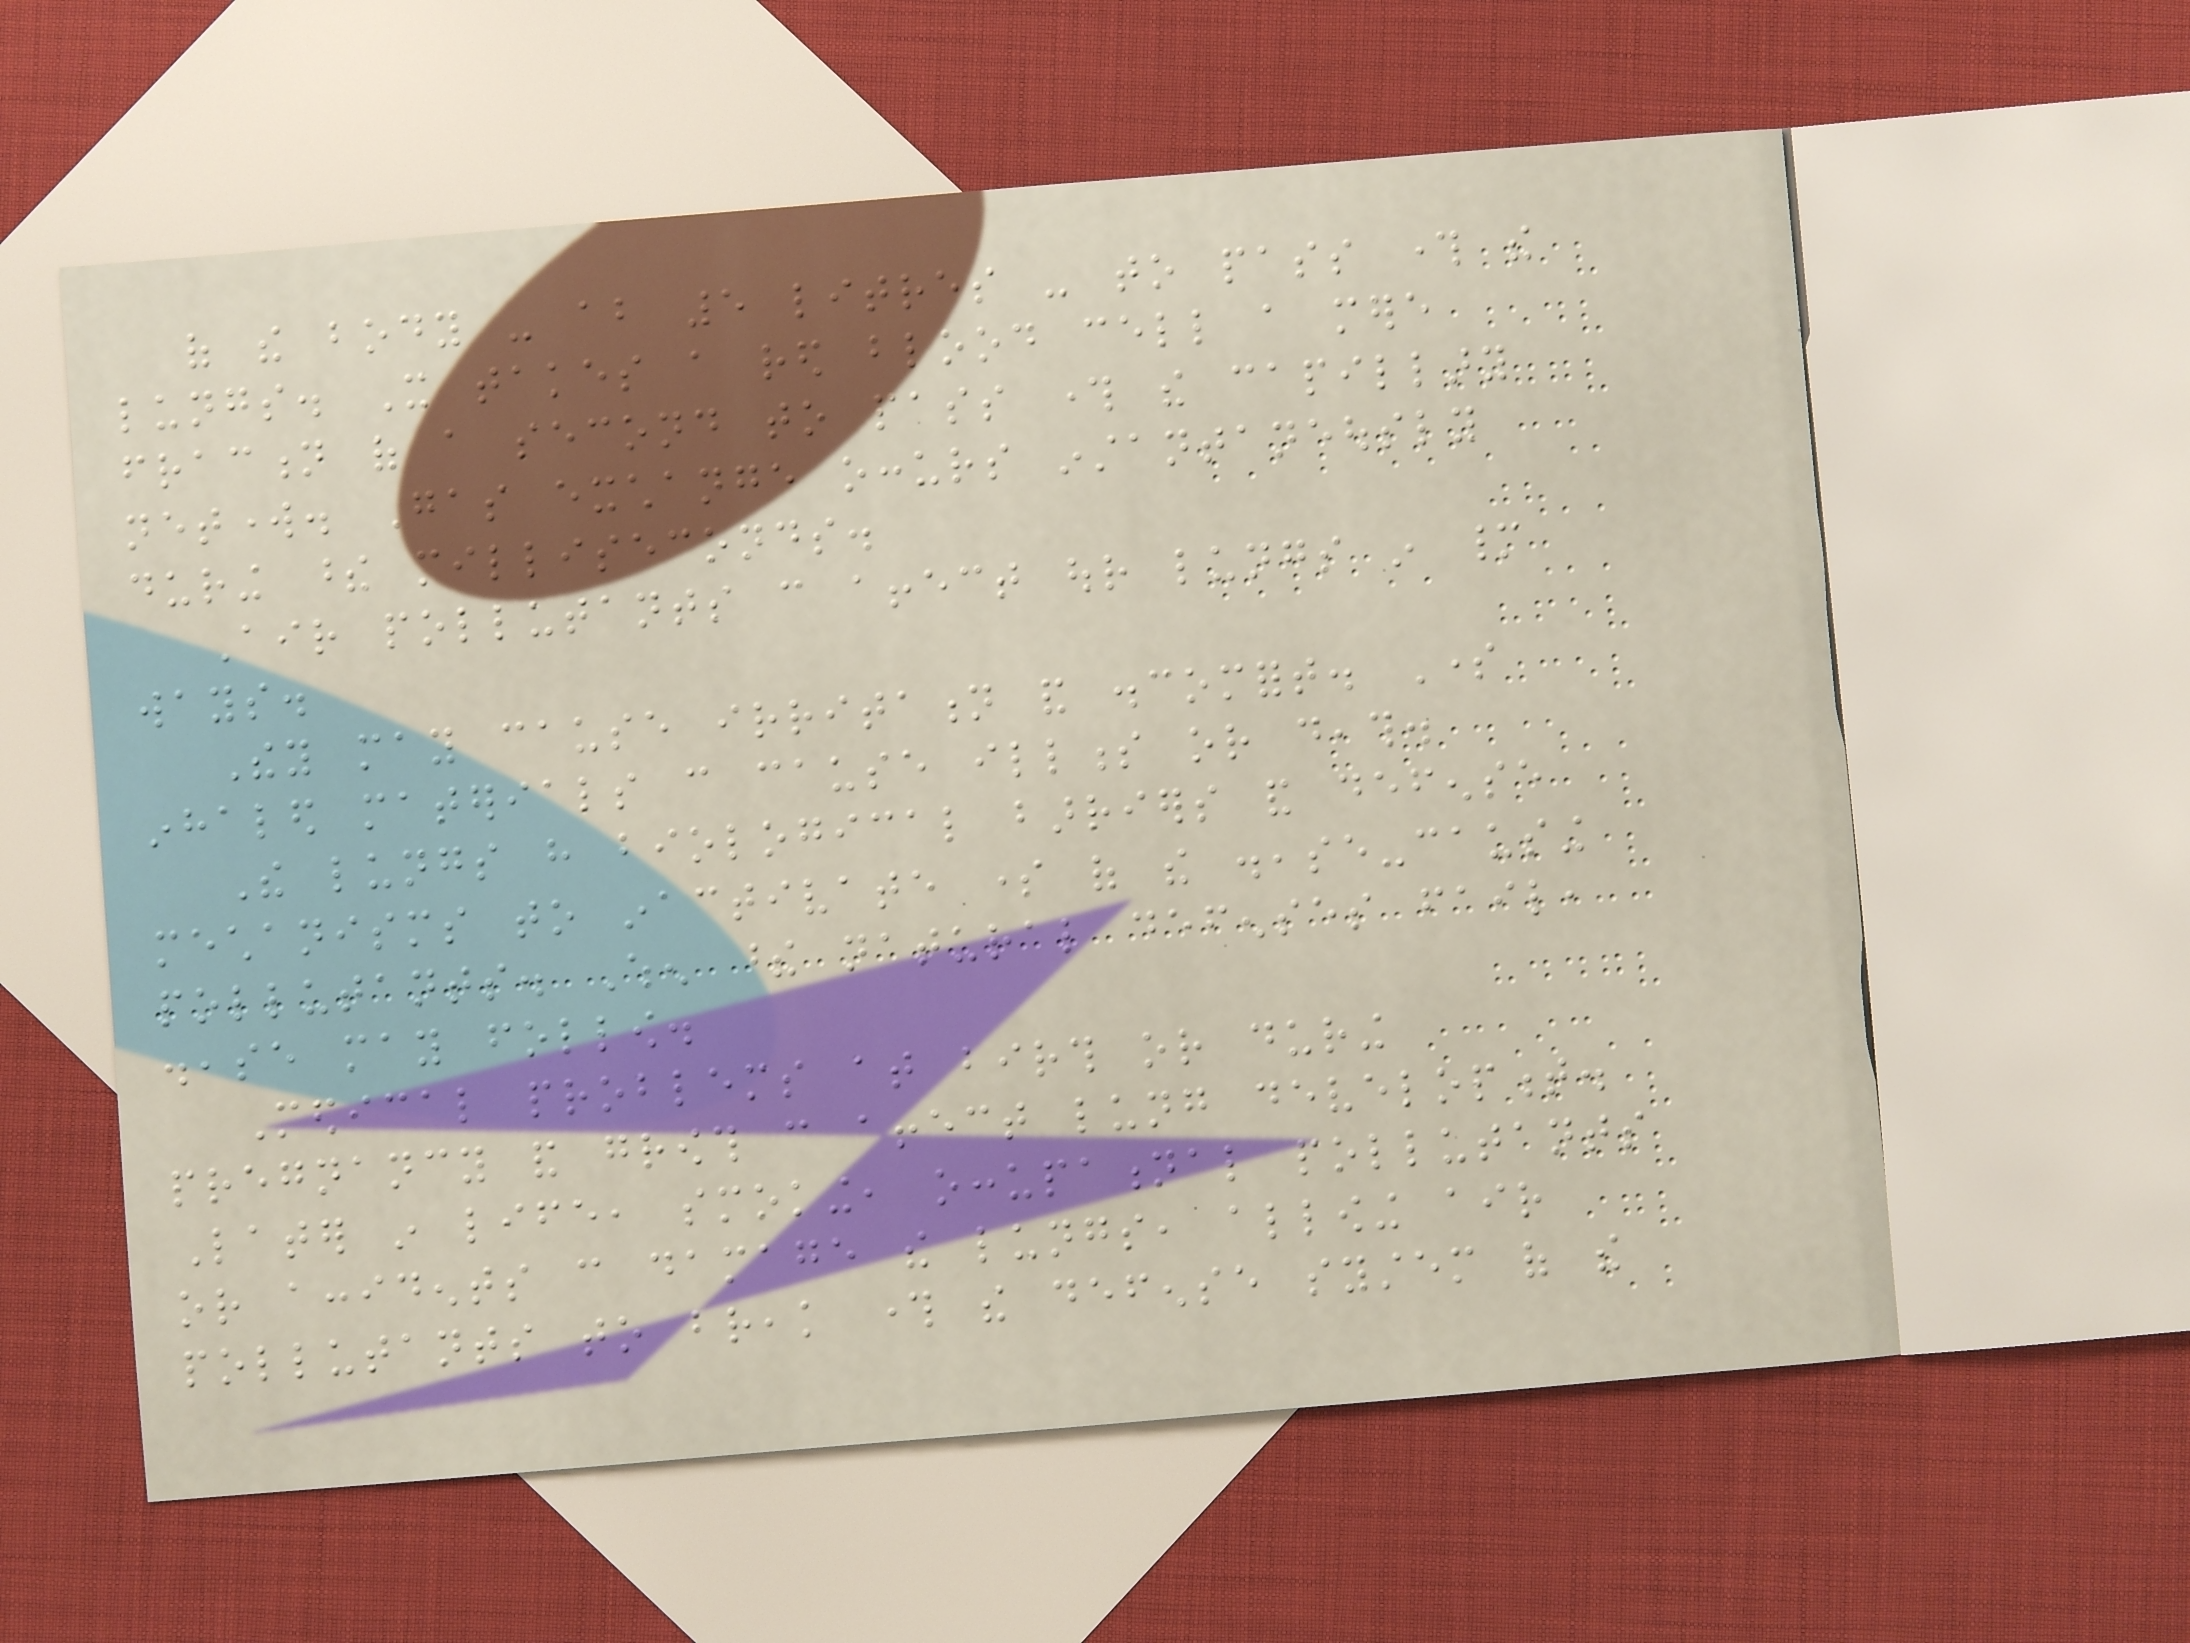of the body - about 5 litres - to pass through the
lungs. It takes a red blood cell a mere
fraction of a second to pass through the capillary
network. Gas exchange occurs instantaneously
during these milliseconds.
Air pollutants can affect our lungs in many
ways.
They may cause irritation and discomfort. Some
inhaled materials can cause illness or death.
The lungs have biological barriers and defense
mechanisms to inactivate some of the disease-causing
pollutants. When these natural defenses fail,
disease may follow.
Medical problems at birth or during
pregnancy and growth can affect lung development.
Later in life, smoking, occupational pollutants
or accidents can damage the lungs, allowing air
pollutants to break through the defense system of the
